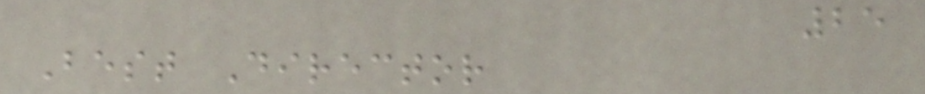25
Best Director
